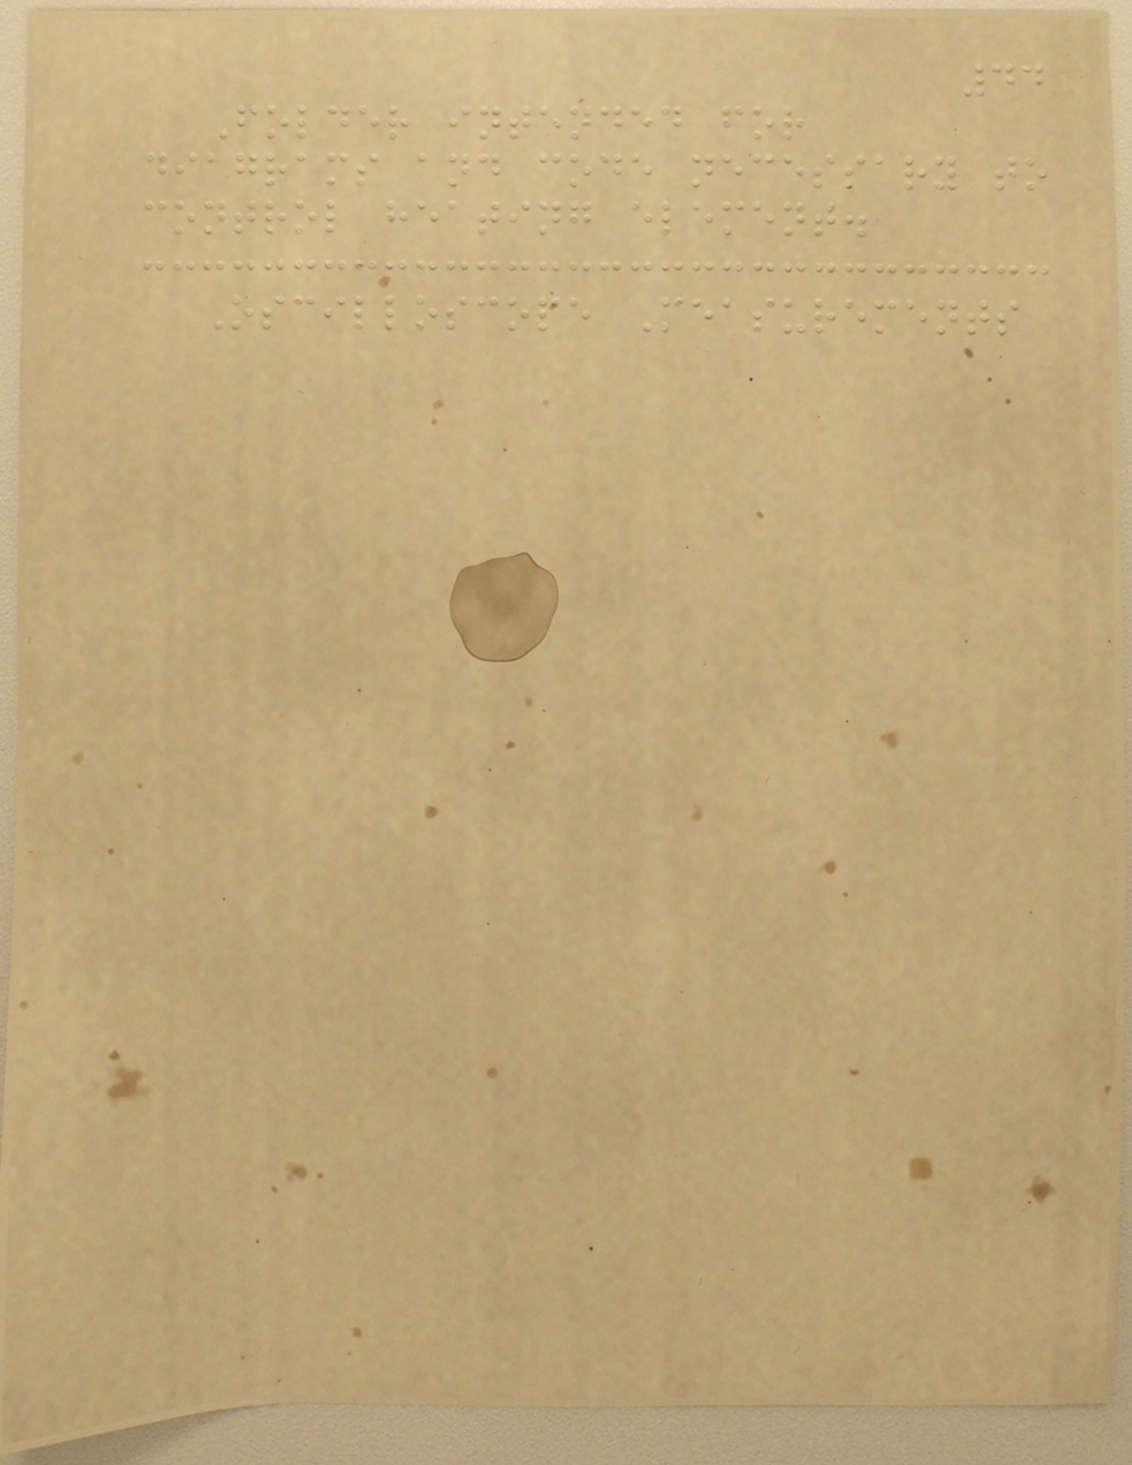44
Folder intended for
diagrams and code necessary to
control heating element.
Oscilloscope Measurements
